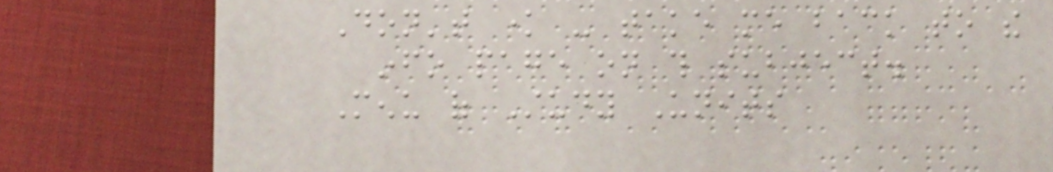Don't know - take me back to the
info page on this subject.
Menu of Study Units
